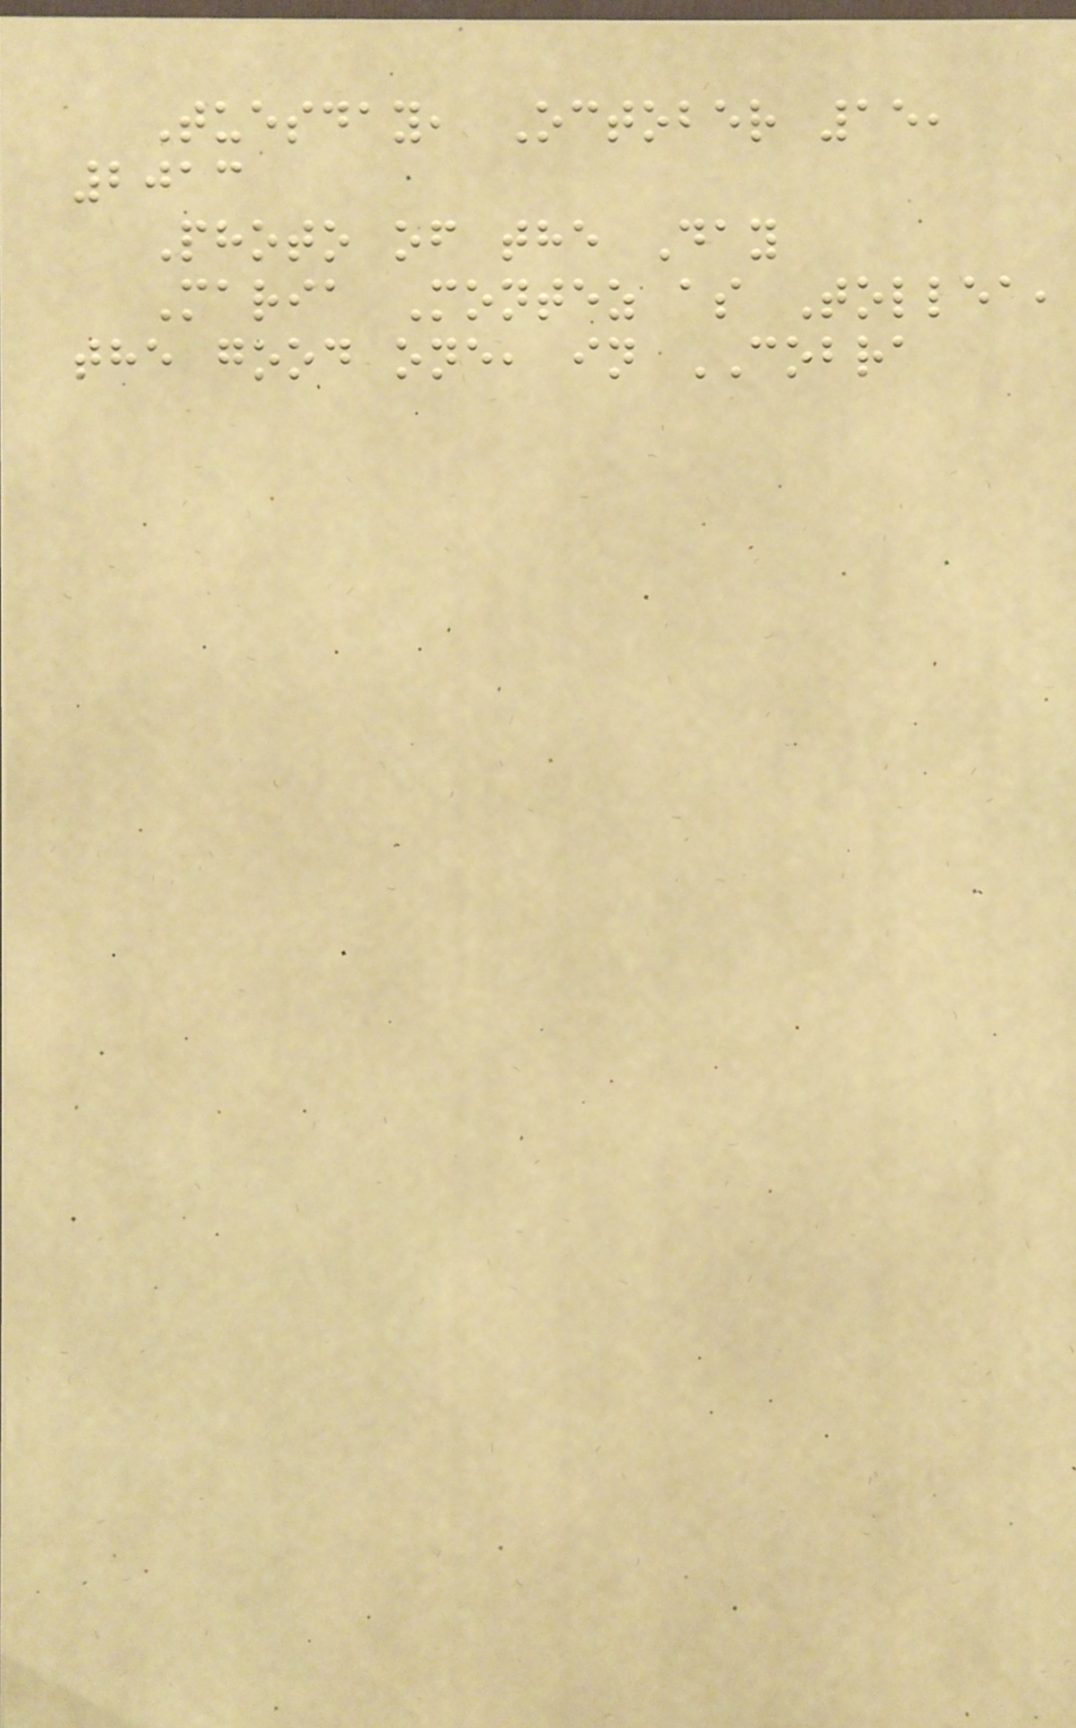Tuesday, October 15,
2013
Photo of the Day
Maria Montez as Tollea,
the good one, in COBRA
